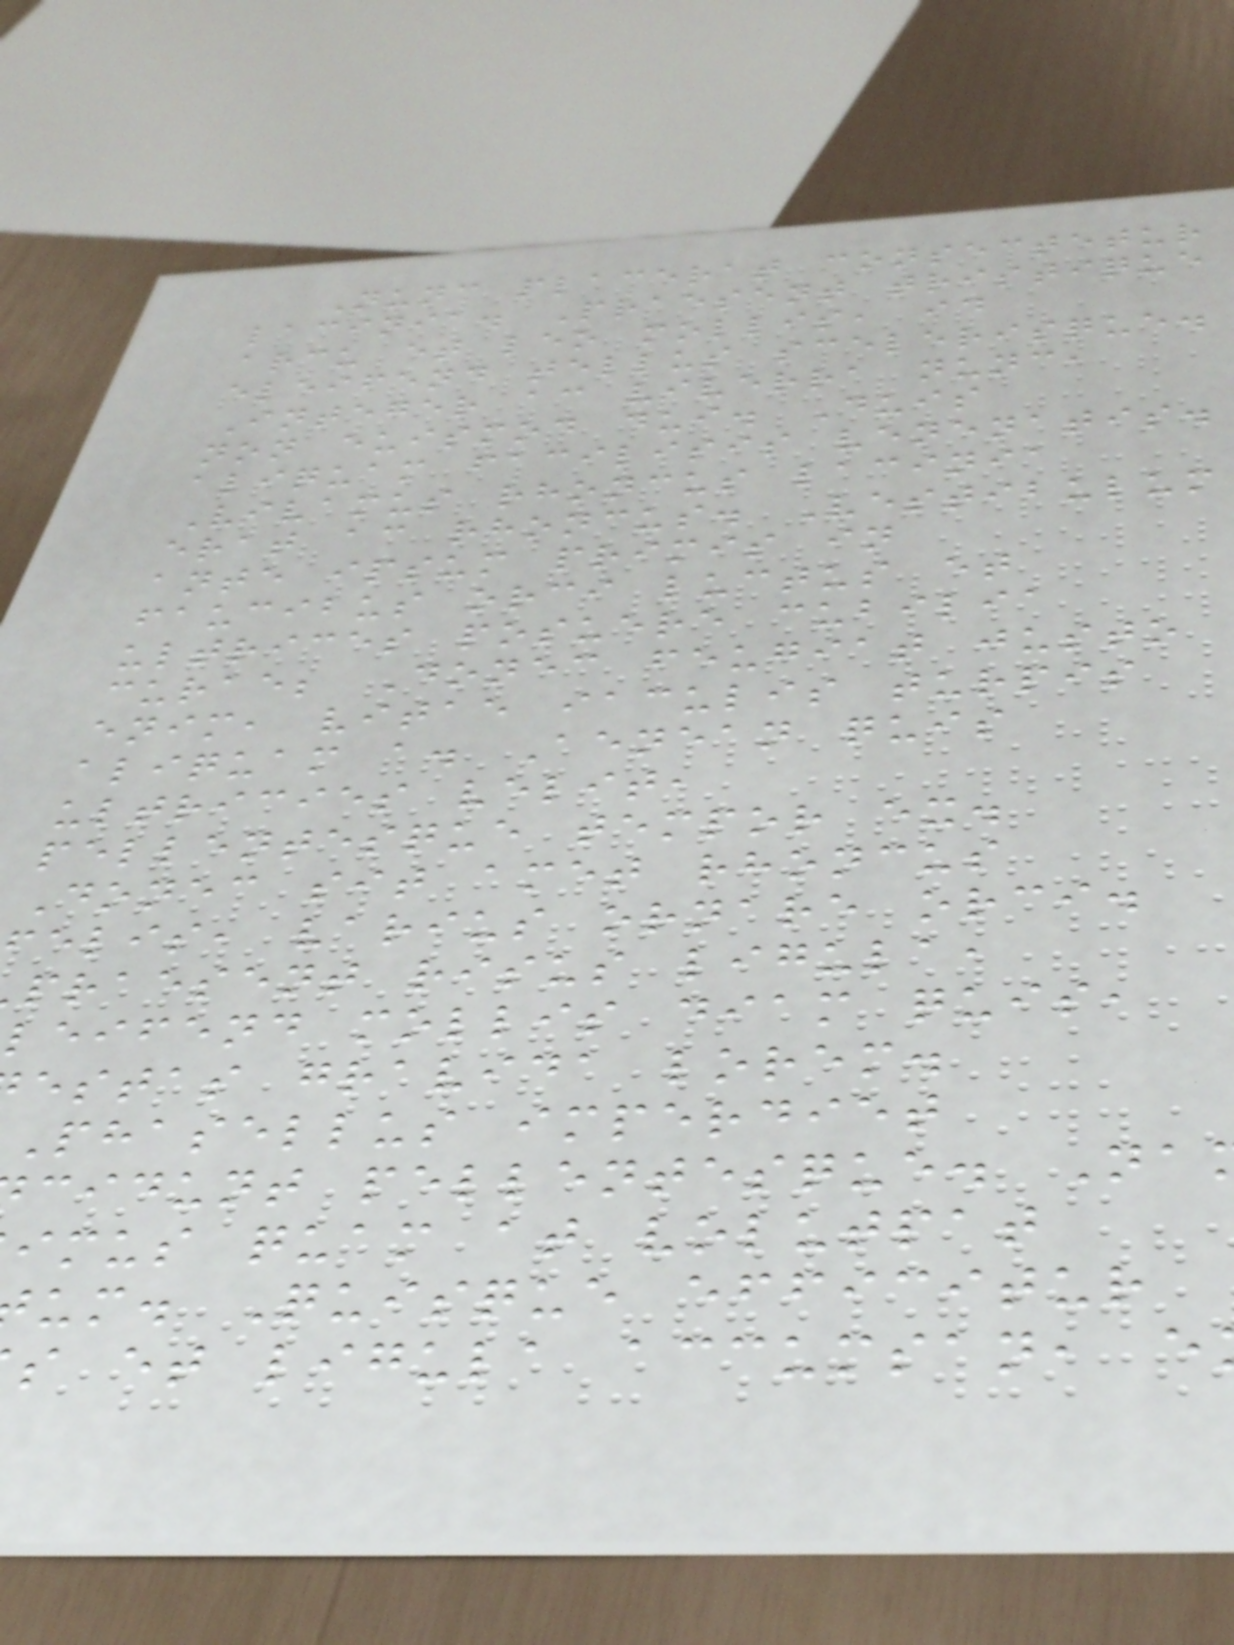Nunc placerat consectetur
lacinia. Praesent tristique
arcu et leo mollis, id
eleifend tellus scelerisque.
Integer ac viverra nunc,
non euismod dui. Duis
aliquam facilisis venenatis.
Vivamus rhoncus lacinia
erat ac rhoncus. Vestibulum
ante ipsum primis in
faucibus orci luctus et
ultrices posuere cubilia
curae; Donec feugiat justo
enim, vitae iaculis turpis
aliquam a. Aenean quis
ultricies velit,
pellentesque tempor ex.
Donec sit amet rhoncus
elis, varius ornare orci.
praesent risus ligula,
leifend mollis diam quis,
estas gravida lorem.
Phasellus imperdiet
cidunt pellentesque. Na
imus quam at volutpat
um. Quisque efficitur
s et ligula accumsan, e
